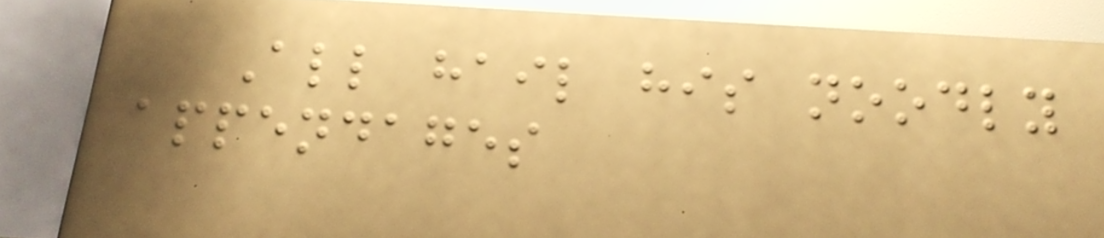All hail his noodly
appendages
